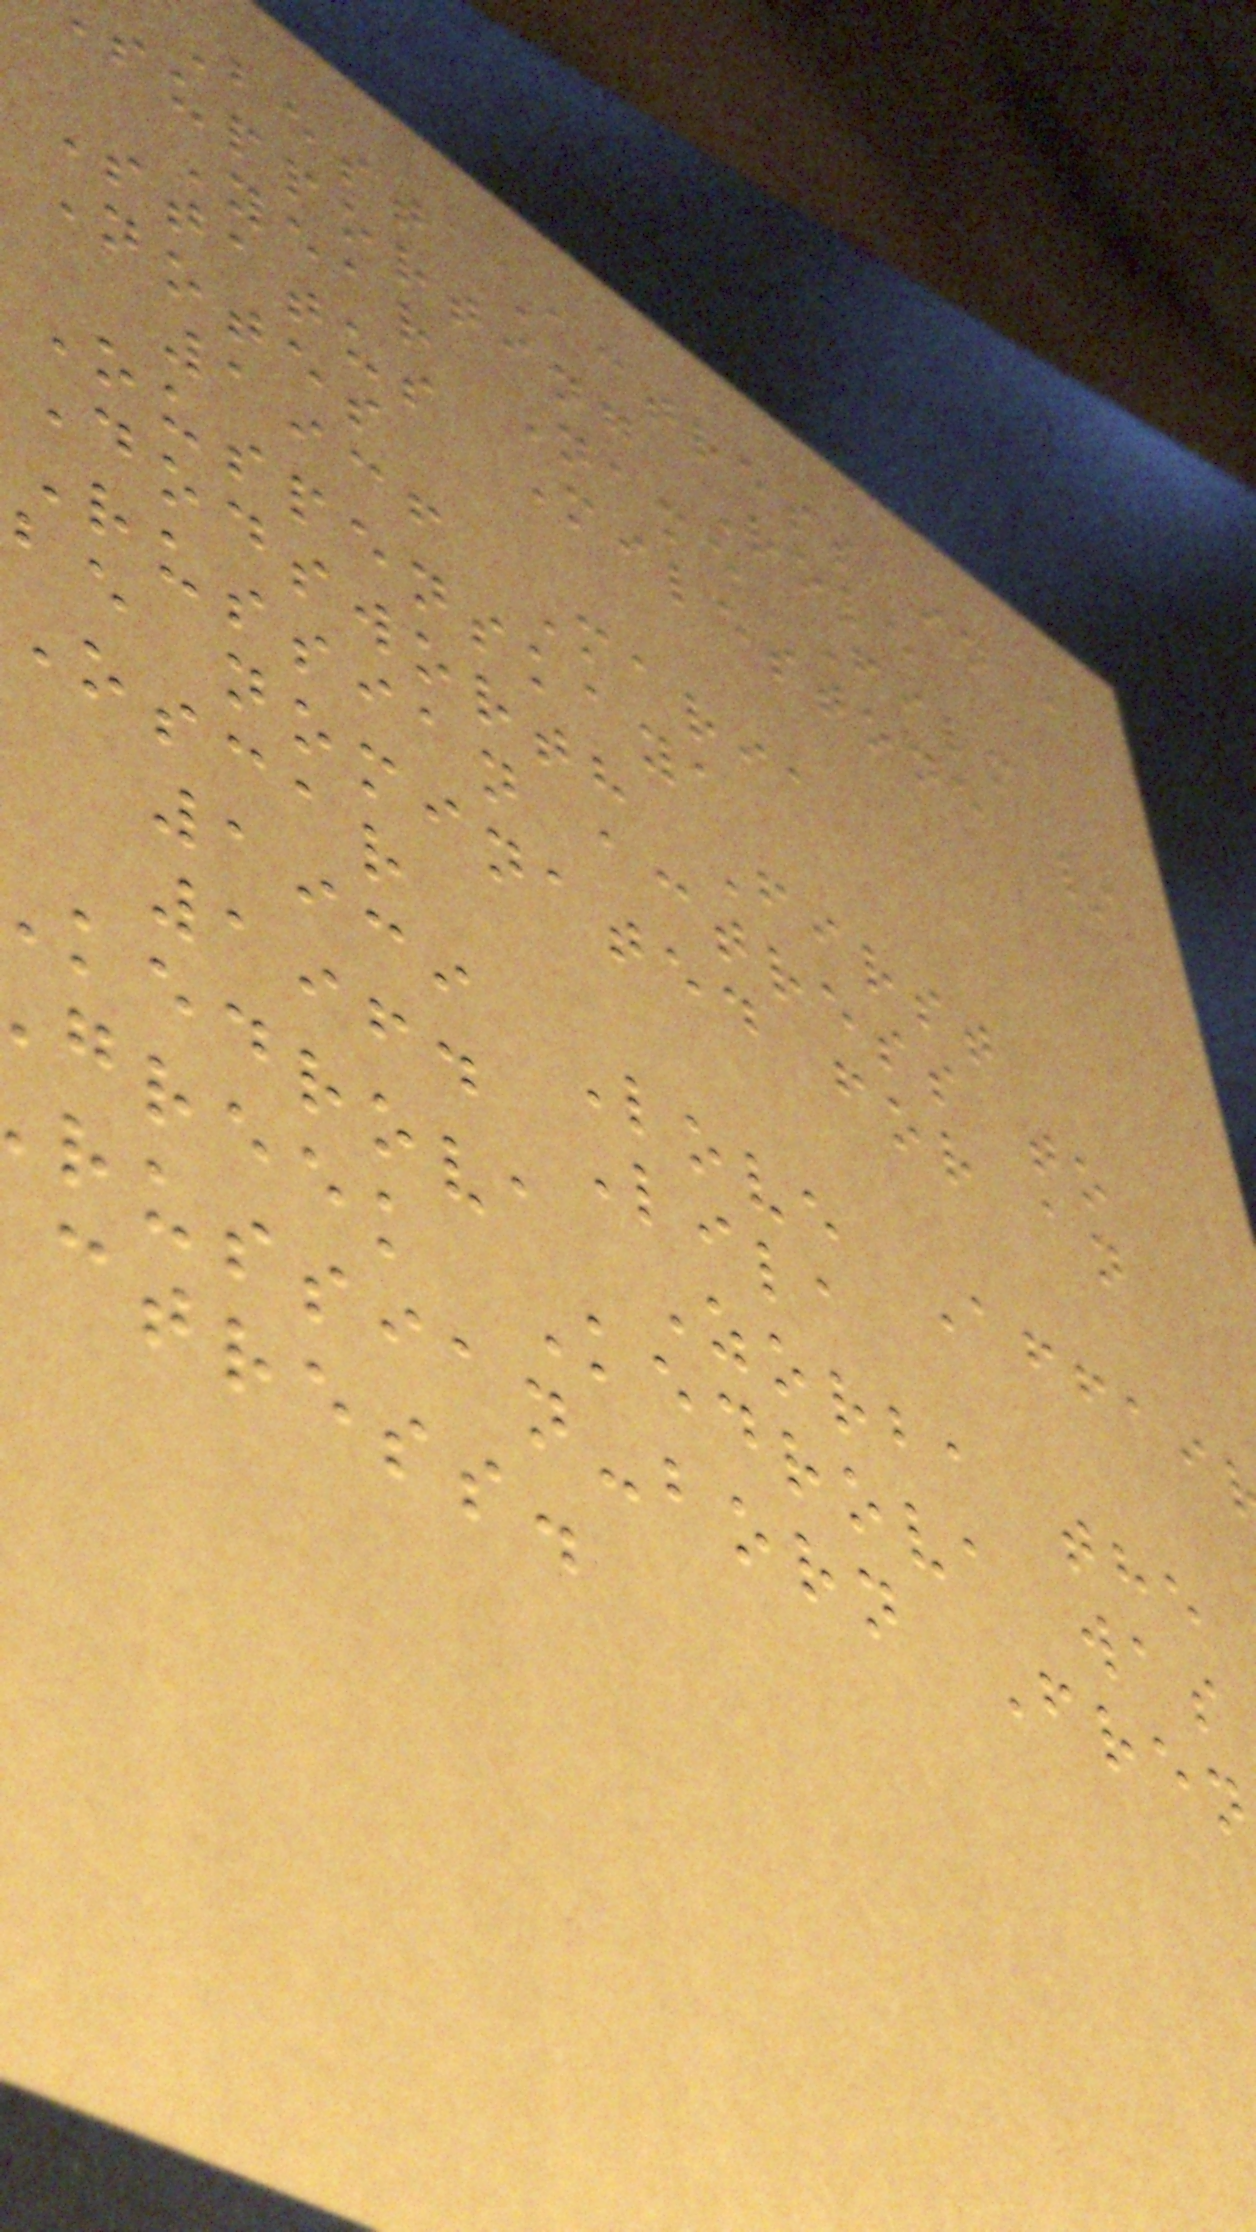Best Actress in a
supporting Role
Year Name Film
Status Milestone /
Notes
1936 Maria
Ouspenskaya
Dodsworth First
Russian actress to
be nominated for an
Oscar
1939 Love Affai
1964 Lila
kedrova Zorba the
greek Kedrova was
russian-born Fren
ctress.
